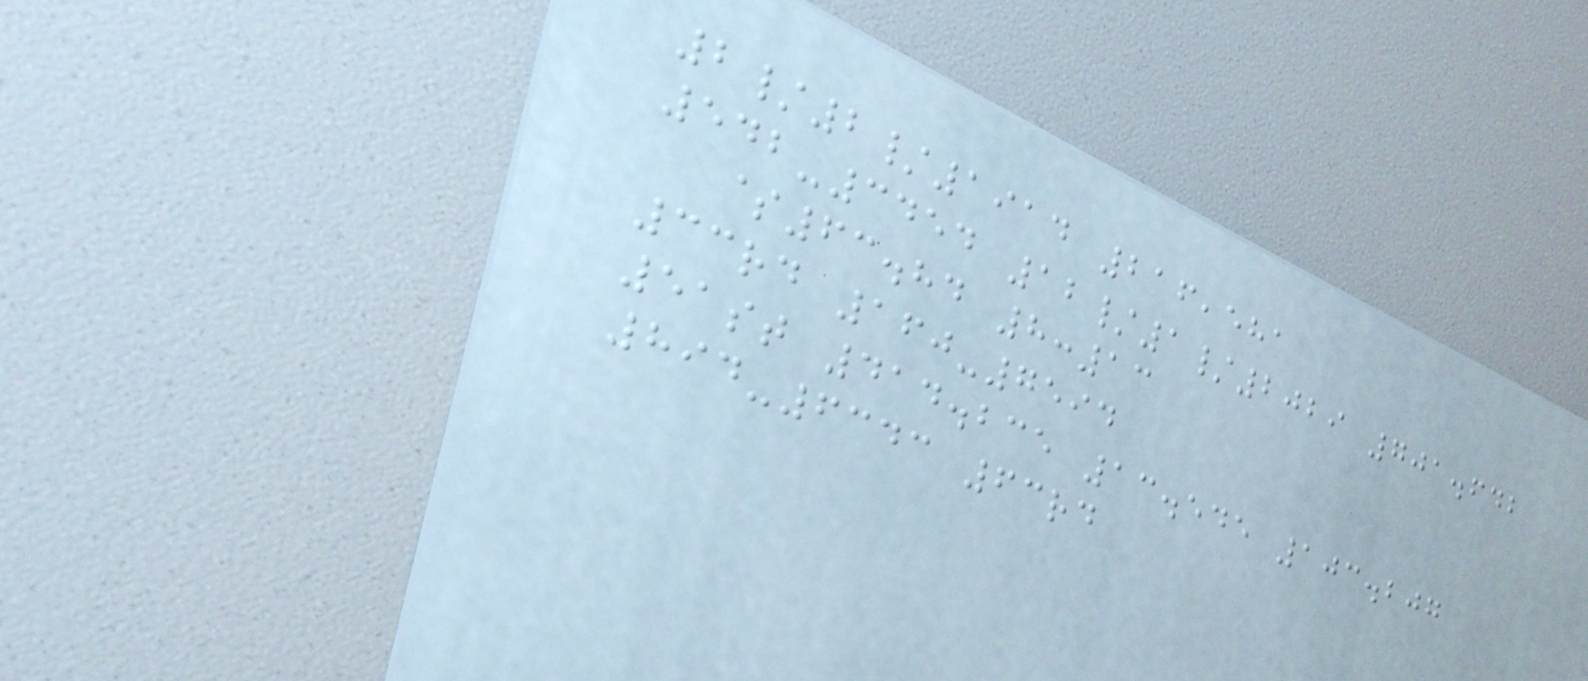2/2/1914 216,581
542-3454 12/1/2029 701.642
$63.84 8:13
33rd 160-7594
51st 414.235 13.545 103.207
894-6343 63rd
